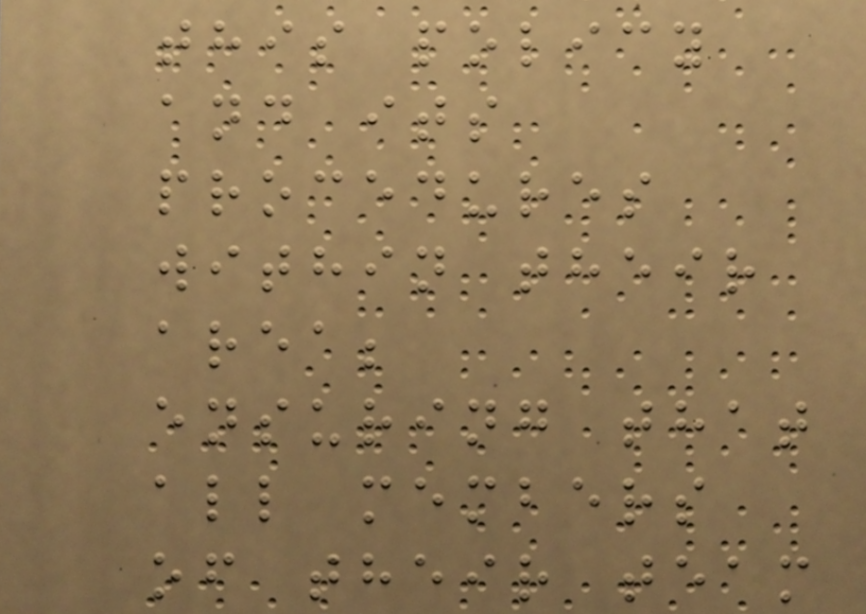this policy
and its
procedures
within their
area;
ensuring that
all members
of their team
